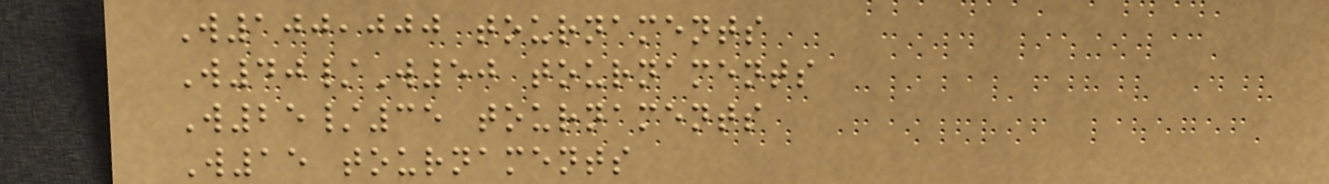W100,000 tournaments
W40/W50 tournaments
W25/35 tournaments
W15 tournaments
